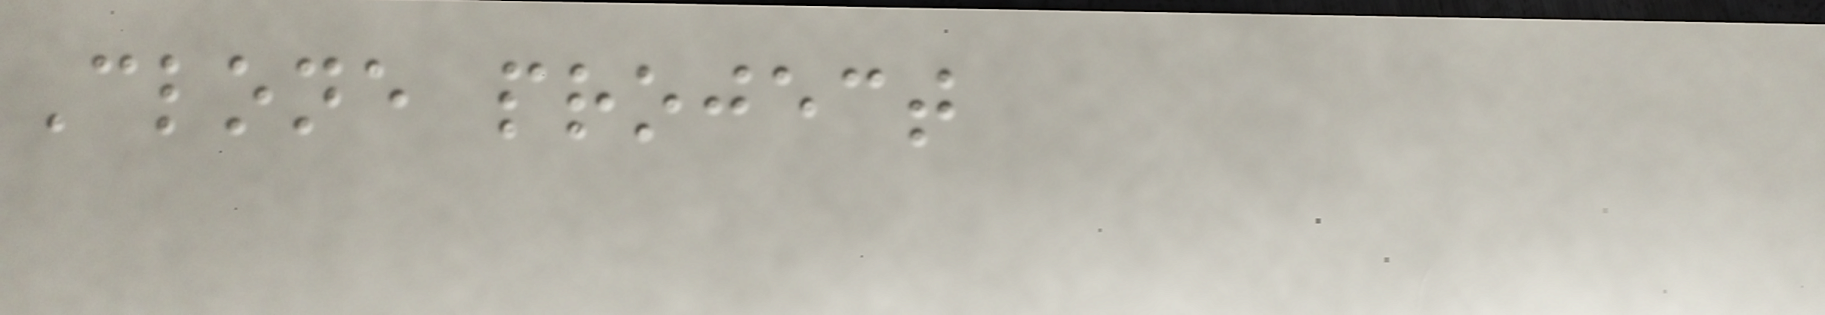Clone project
